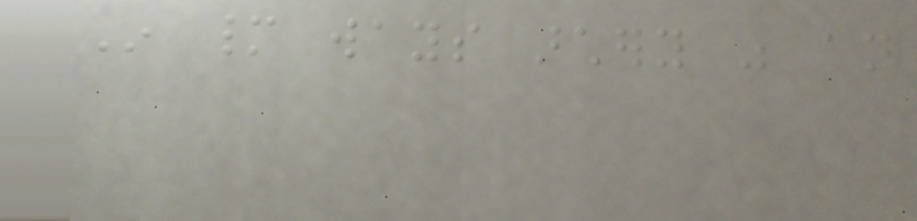In many ways archery was an
